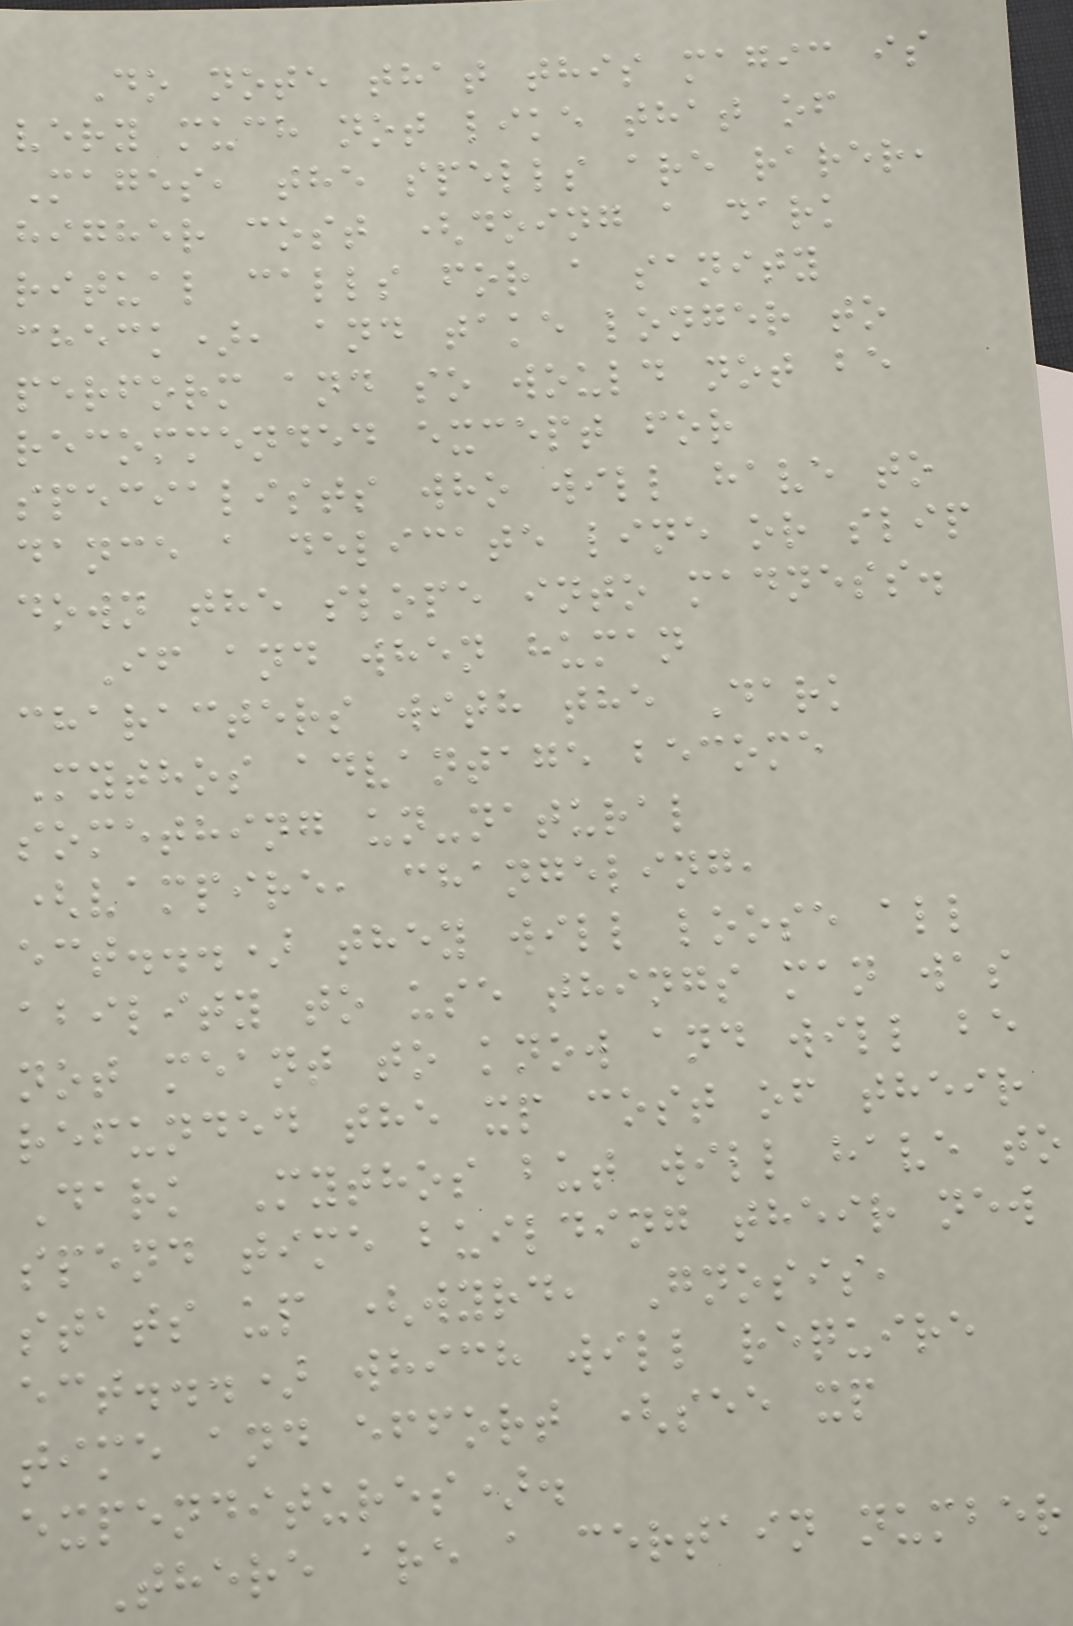Do note that this magic is
very much not like that of
Mages, the spells are rarer,
higher cost (doing a dark
ritual calls for a sanity
check), and take longer to
perform and so would not be
recommended except for
specialists who will have to
dance a delicate line or slip
down the slope into madness.
If and when human
characters with the Dark
Mythos advantage become
something un-natural
(vampire, changeling,
ect...) they will loose all
ability to use things man was
not meant to know and will be
refunded the xp cost of their
Dark Mythos but will have to
spend time building their new
stats up (wyrd, Gnosis,
ect...) which will require
time and effort (see xp
expenditures).
There are a certain number
